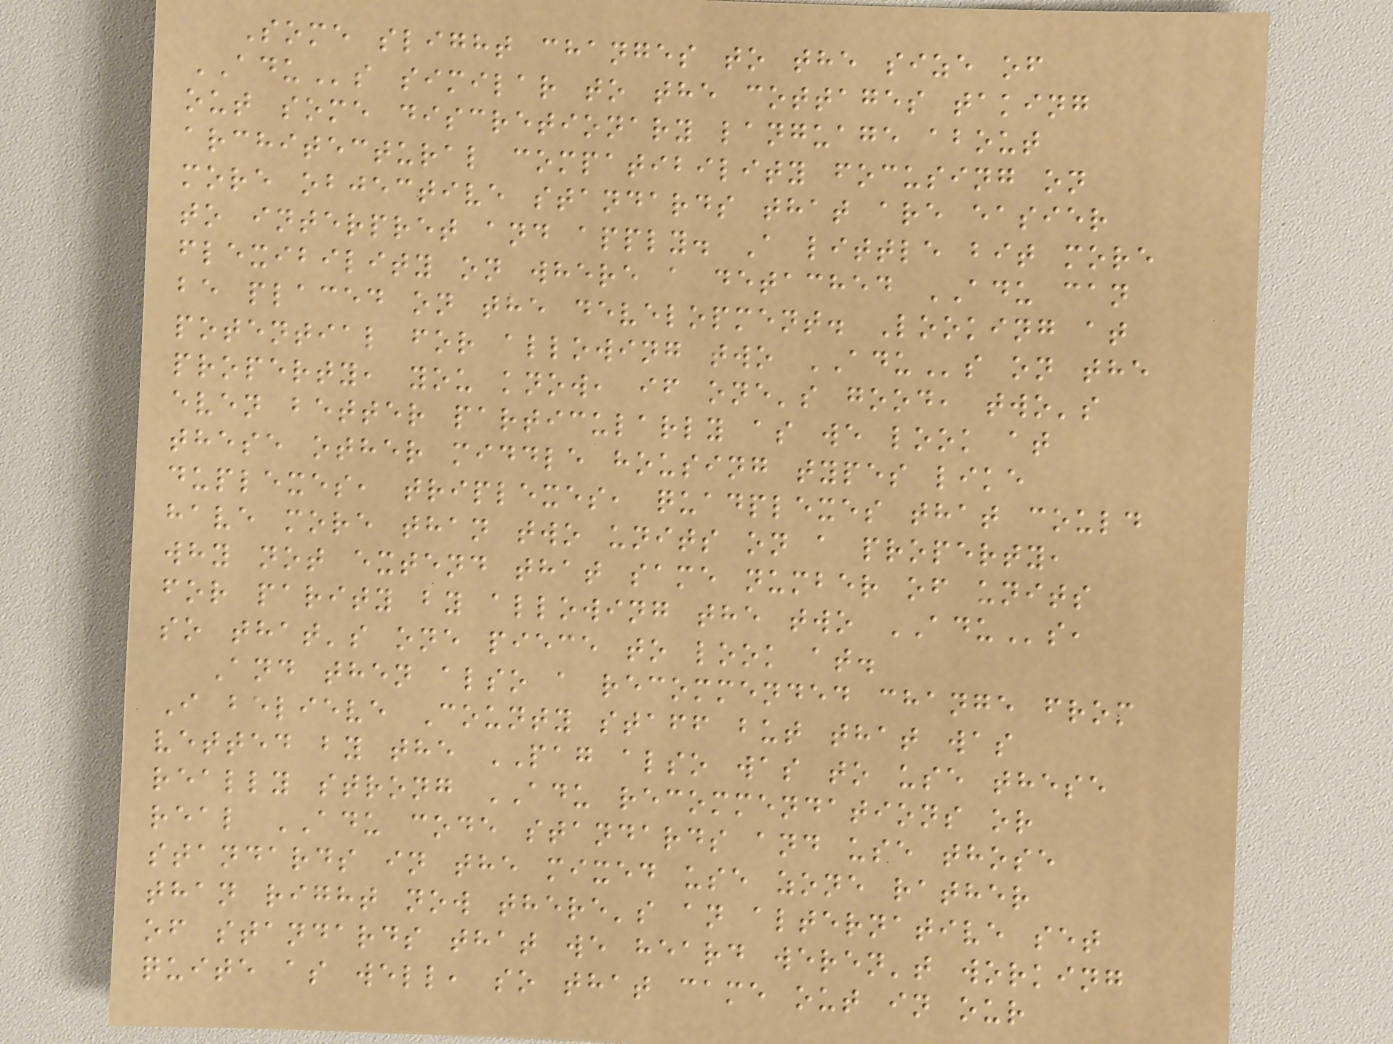Some slight changes to the size of
ADUs similar to the cottages taking
out some discretionary language about
architectural compatibility focusing on
more objective standards that are easier
to interpret and apply. A little bit more
flexibility on where a detached ADU can
be placed on the development. Looking at
potential for allowing two ADUs on the
property, you know, if one's good, two's
even better particularly as we look at
these other middle housing types like
duplexes, triplexes, quadplexes that could
have more than two units on a property,
why not extend that same number of units
for parity by allowing the two ADUs,
so that's one piece to look at.
And then also a recommended change from
I believe County staff but that was
vetted by the PAG also was to use these
really strong ADU recommendations or
real ADU code standards and use those
standards in the mixed use zone rather
than right now there's an alternative set
of standards that we heard weren't working
quite as well, so that came out in our
